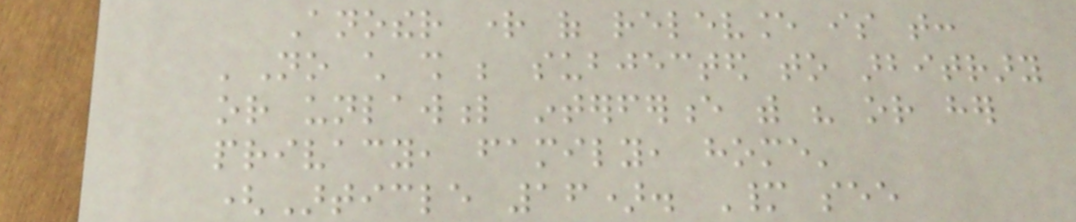Another right of relevance is that:
'No child shall be subjected to arbitrary
or unlawful interference with his or her
privacy, family, home'
(Article 16). Many see
